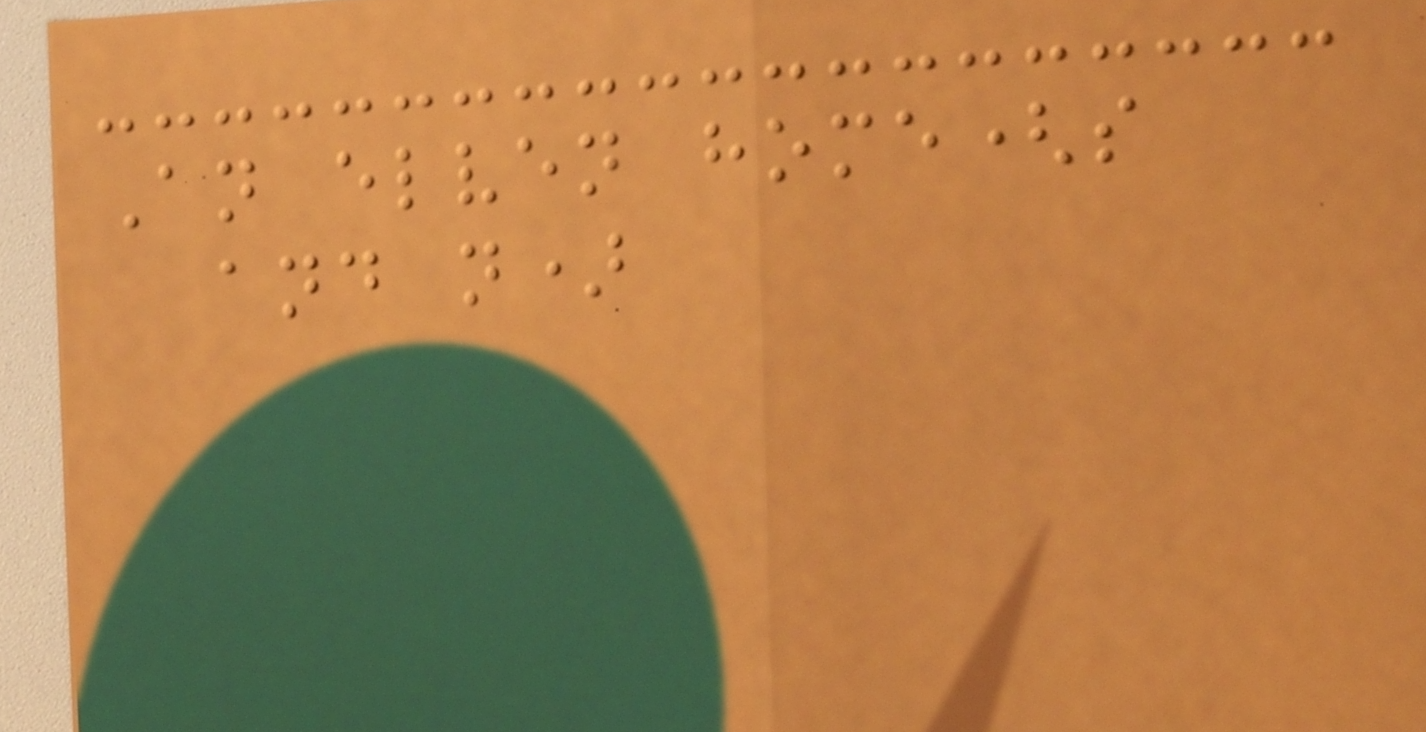An elven home(s
and n)
